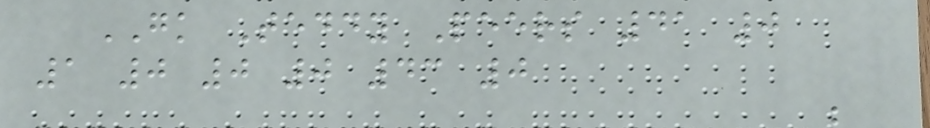GK Teddy Peers 41 0
1 0 0 0 43 0
